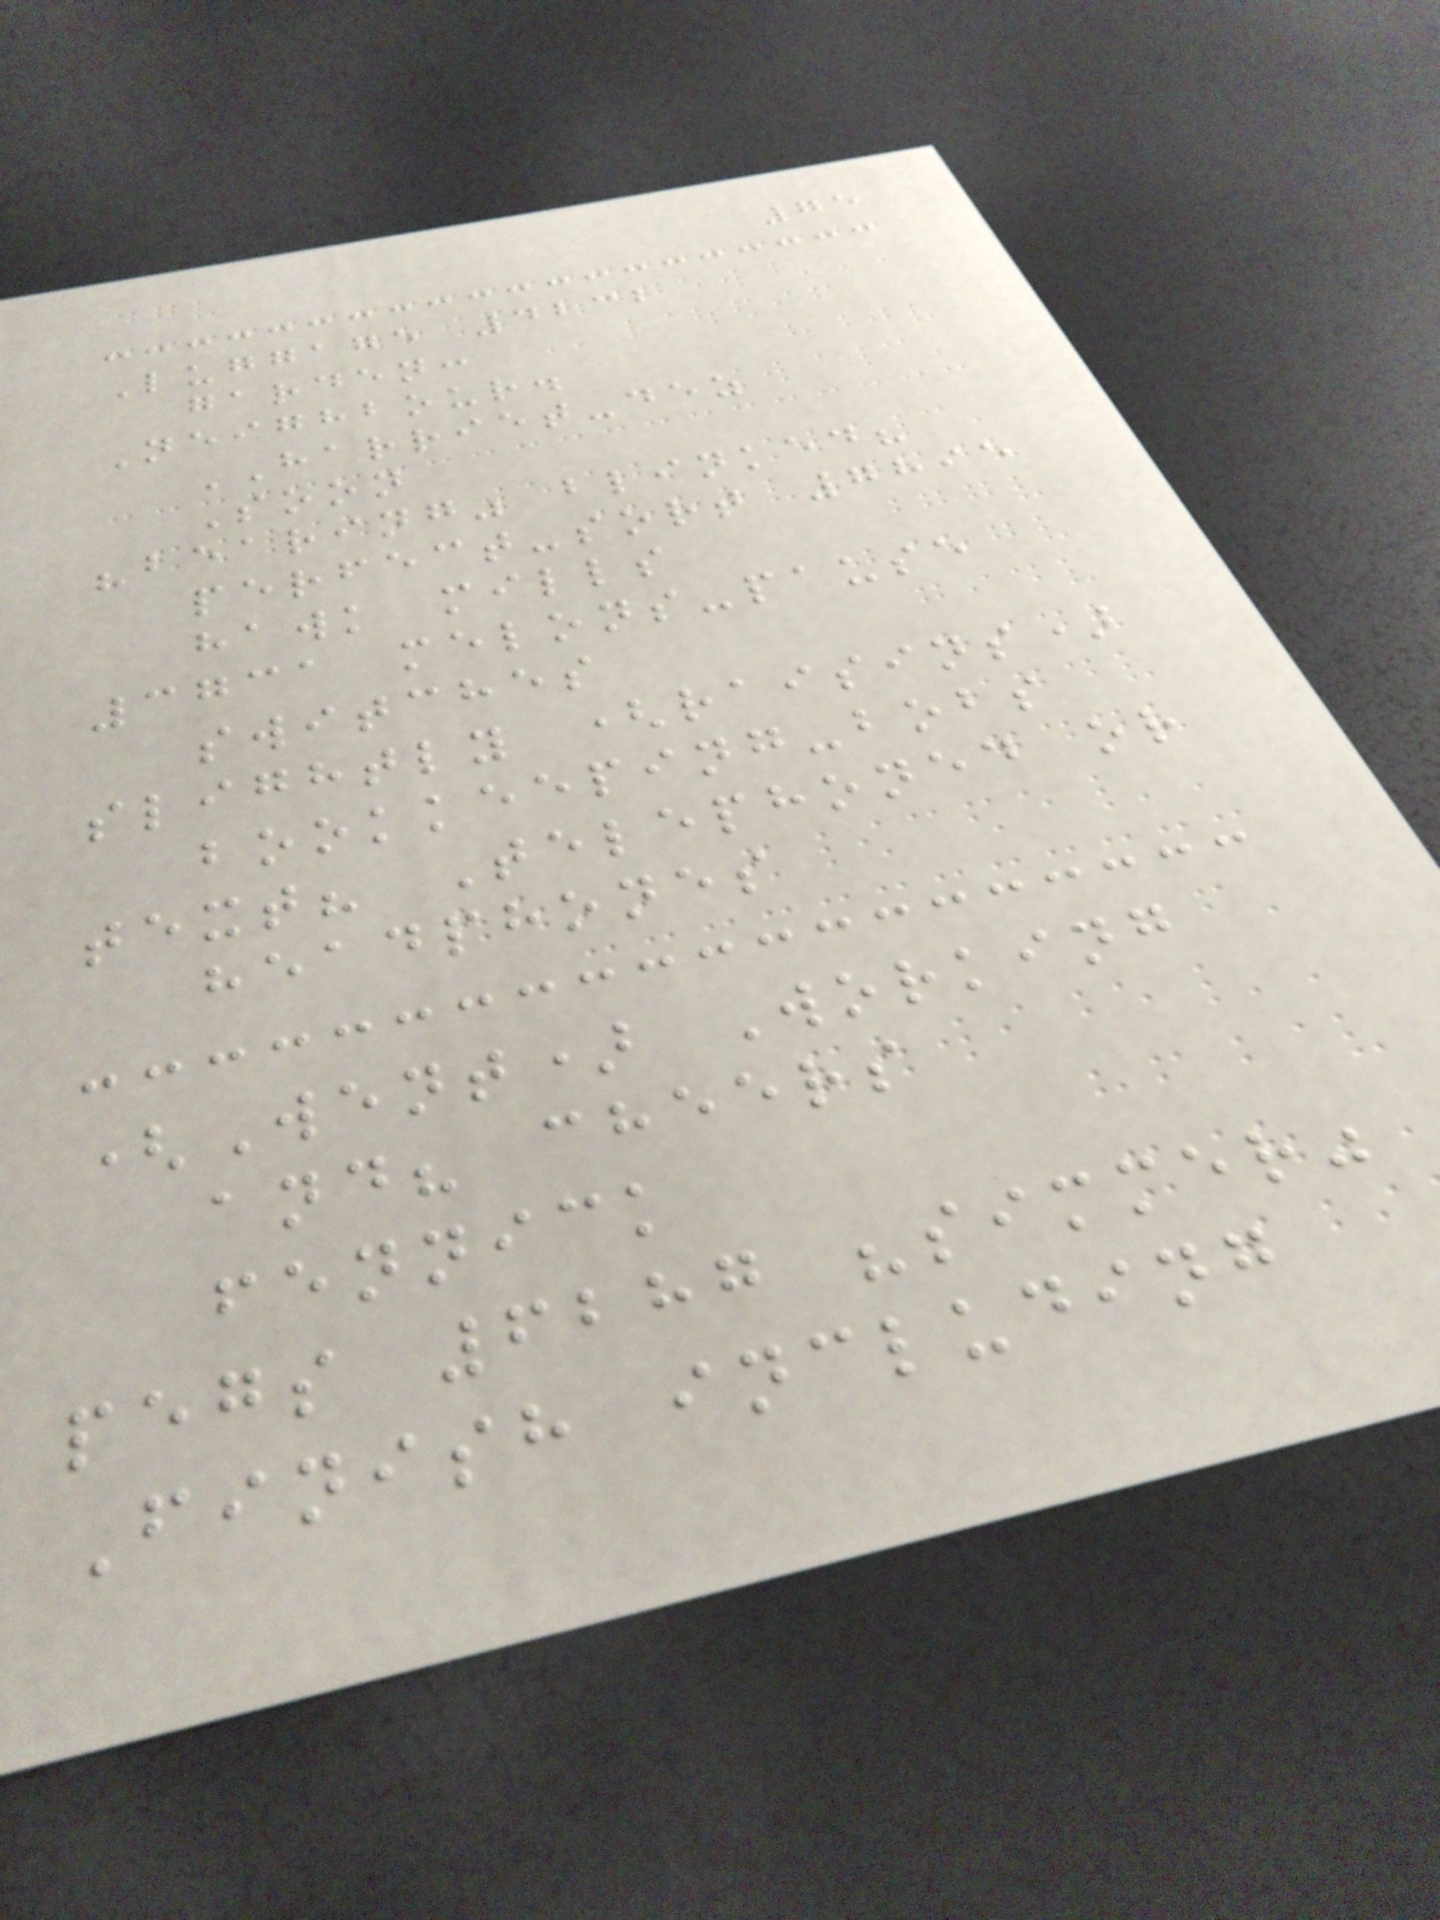75
Luggage 4232
garden:
Neighbour.
HARRIET-dez
Soon
"bearing" blinked?
perfect-sort 7895
hawk mills
3731 melons-pause
switches
slightly (raisins)
bookkeeping-bobs
text? Telephoned or
headphones
(Went) Working
and? cheers
fennick
pegs 6287 "simmer"
Finish including
